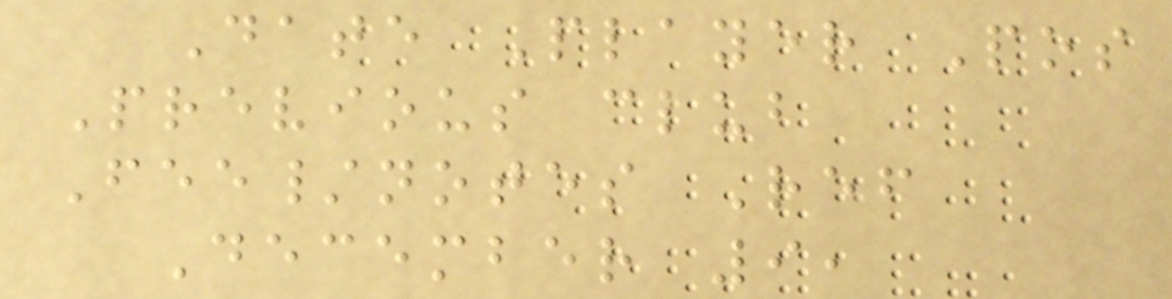Date Player Pos
Previous club
Fee/notes Ref
December 9,
